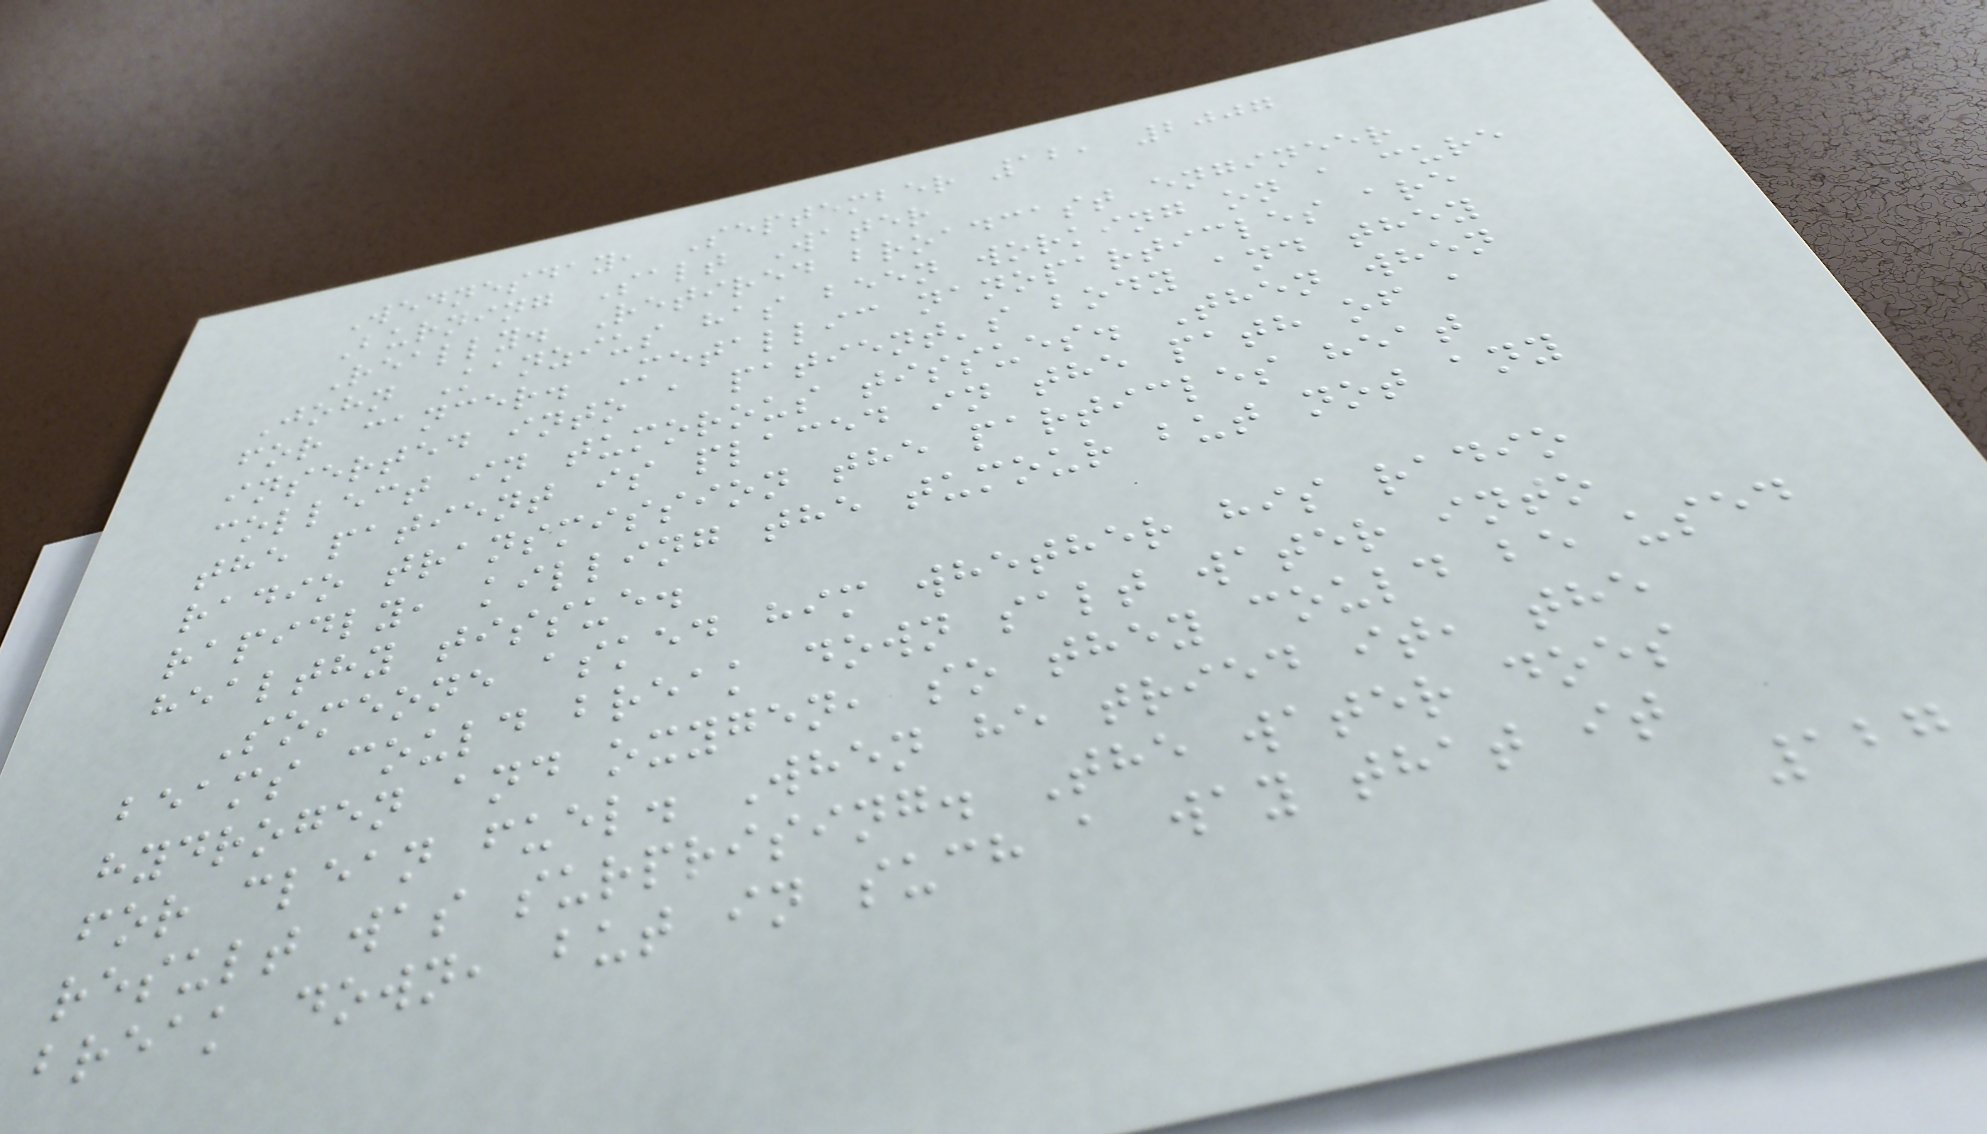Wednesday, September 12, 2007
Burning Salt Water
Really. Retired broadcast engineer
John Kanzius has been working on a cure
for cancer. Metallic nanoparticles are
inserted into a patient's body and they
collect in tumorous tissues. Then when
the patient is placed in the path of a
radio transmission the particles heat
rapidly, killing the tumour but not any
healthy tissue.
Someone asked him whether his radio
beams could break down salt water into
hydrogen and oxygen, so they could be used
for clean fuel. When he tried it, the
result was surprising. The water does
break down, but in such a way that it
127
